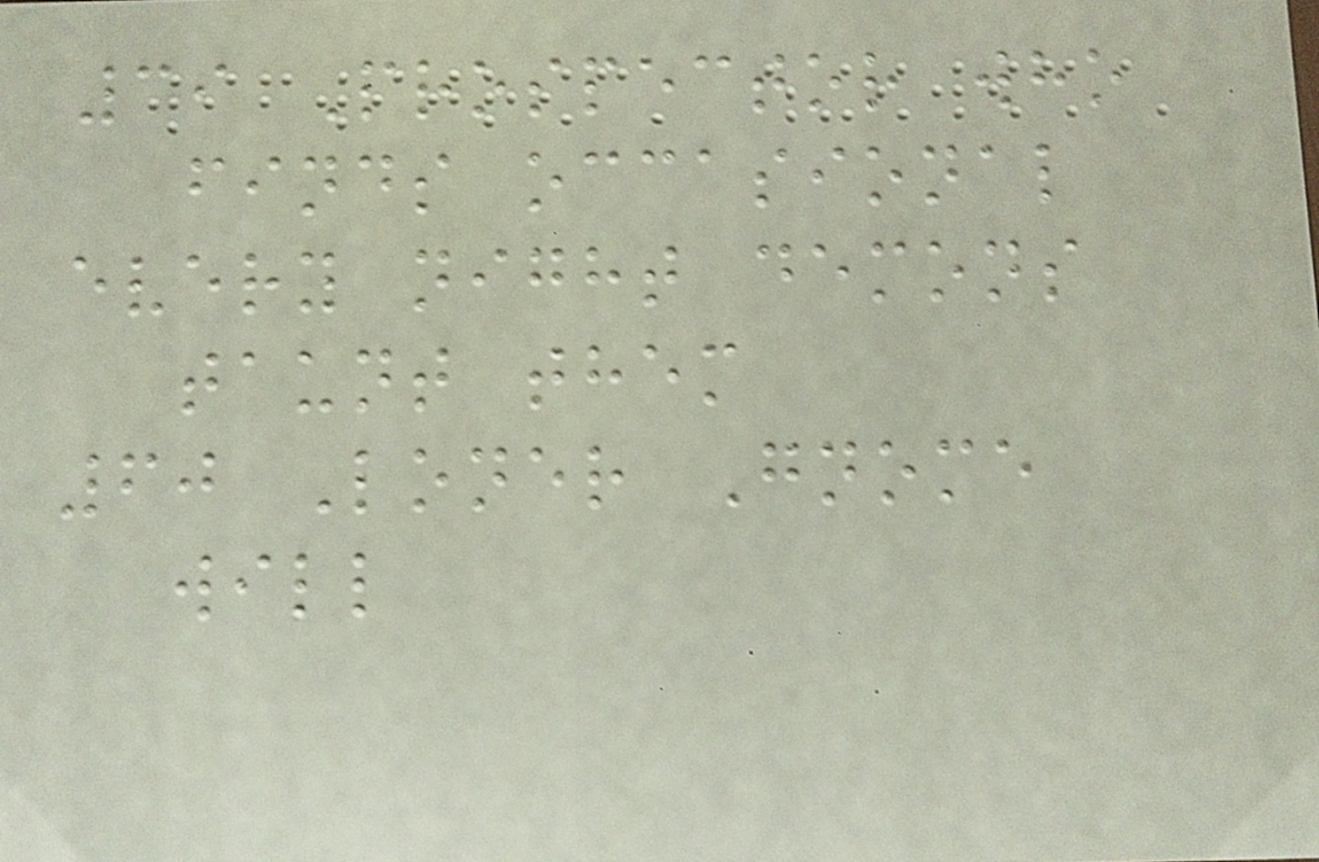39 Prospector who
finds occasional
every night demons
taunt them
60 Loner Gnome
will
